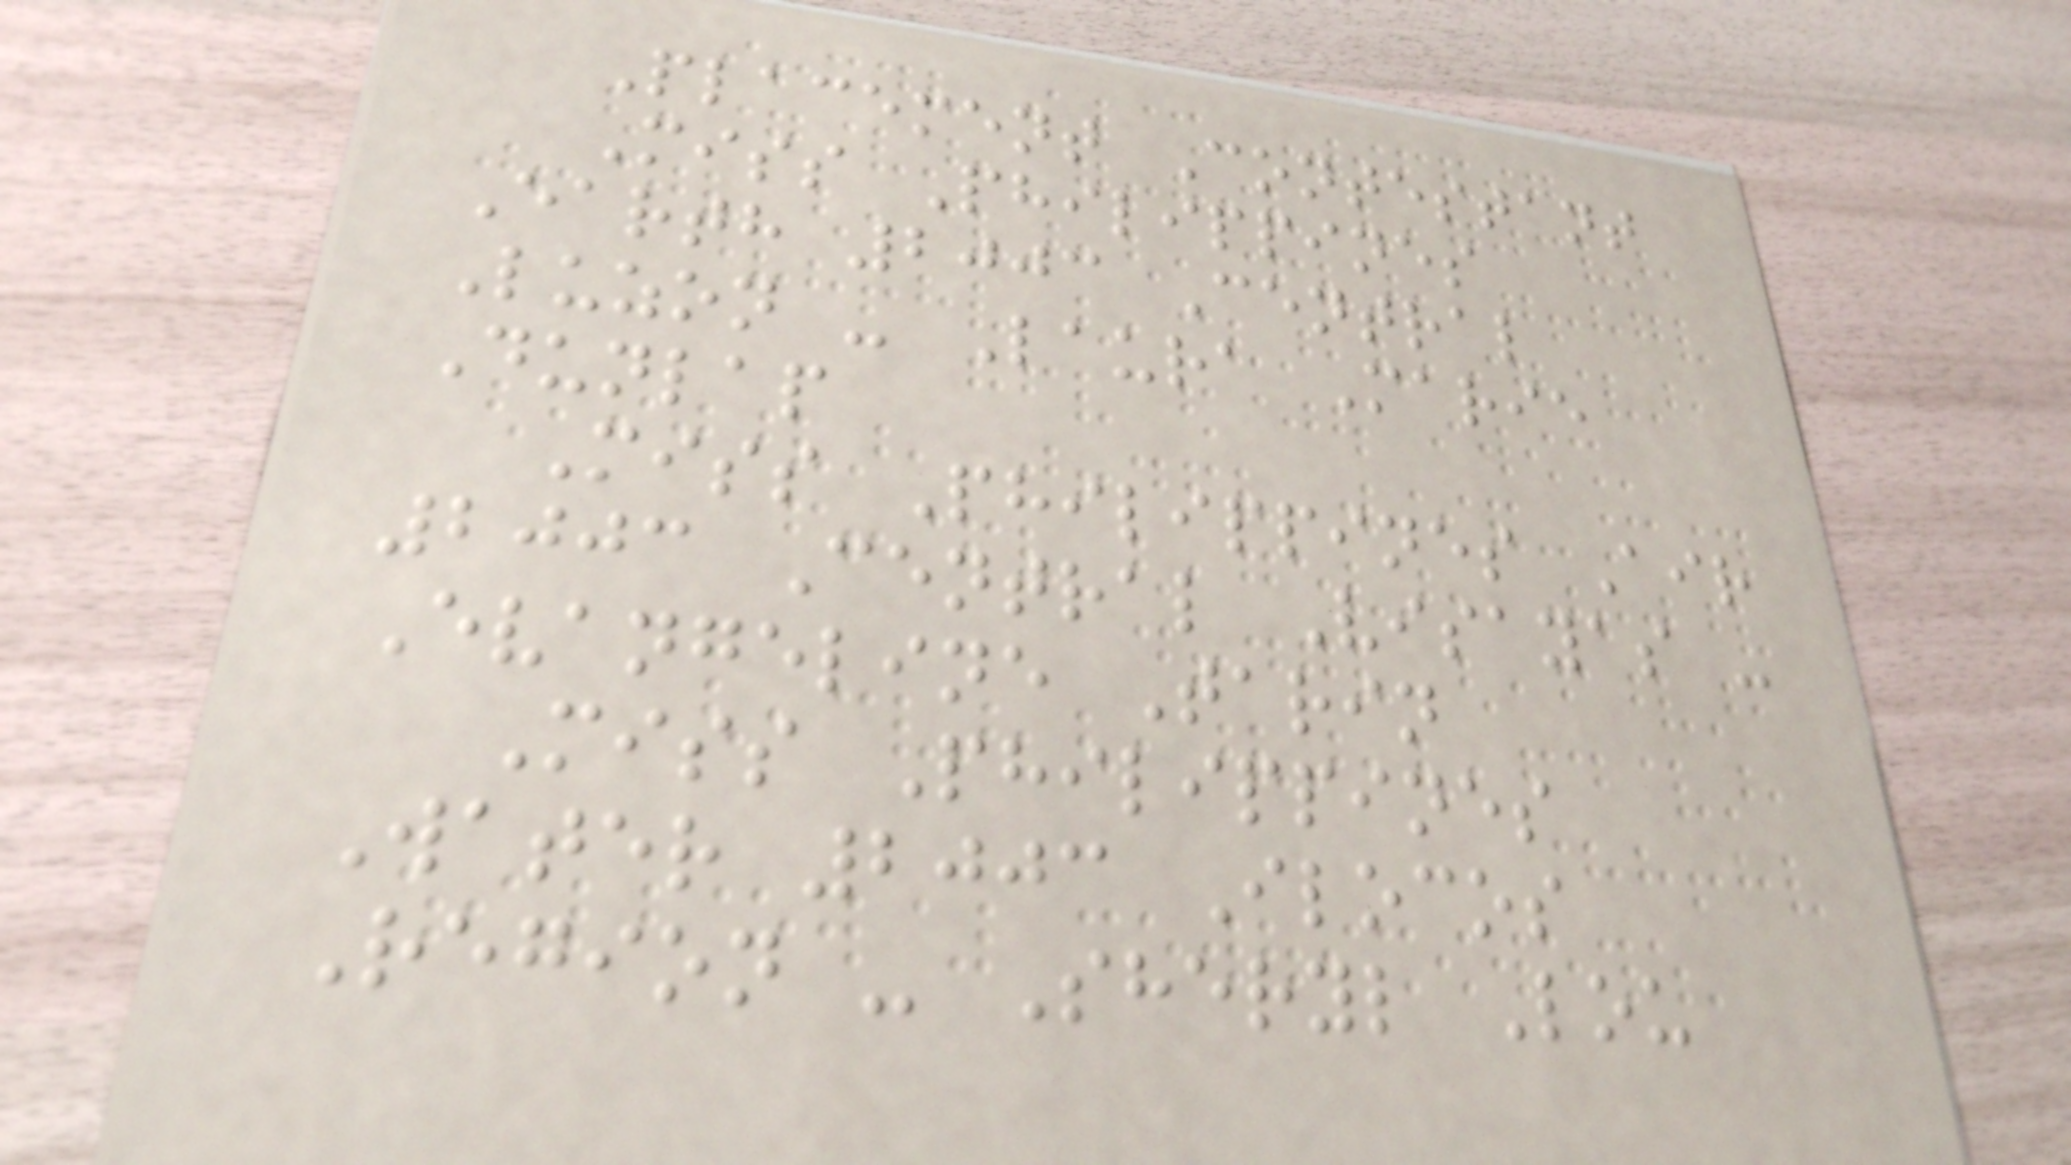Placement Contestant
Miss Philippines
Earth 2003 Central
Luzon - Laura Marie
Dunlap
Miss Philippines Air
2003 Central Visayas -
Evangeline Tarin
Miss Philippines
Water 2003 Ilocos
Region - Sheryl Lou
